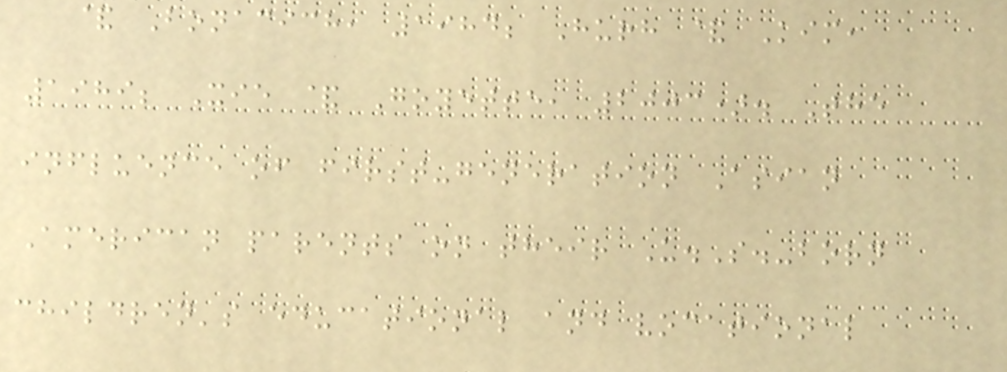& Bonacich, 1984; Hurh & Kim,
1989; Xie & Goyette, 2003). The
influence of first-generation Asian
American parents on their U.S.-born
children's educational and vocational
